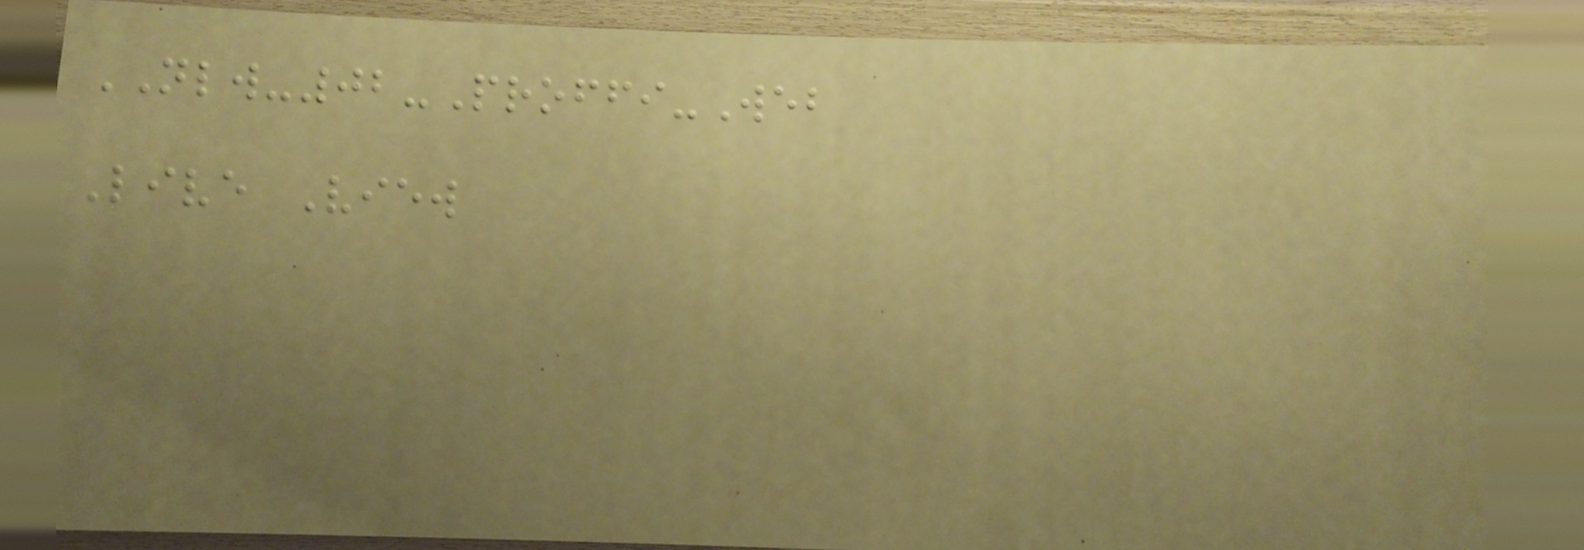NLW-02-Proffi-Web
Live View
